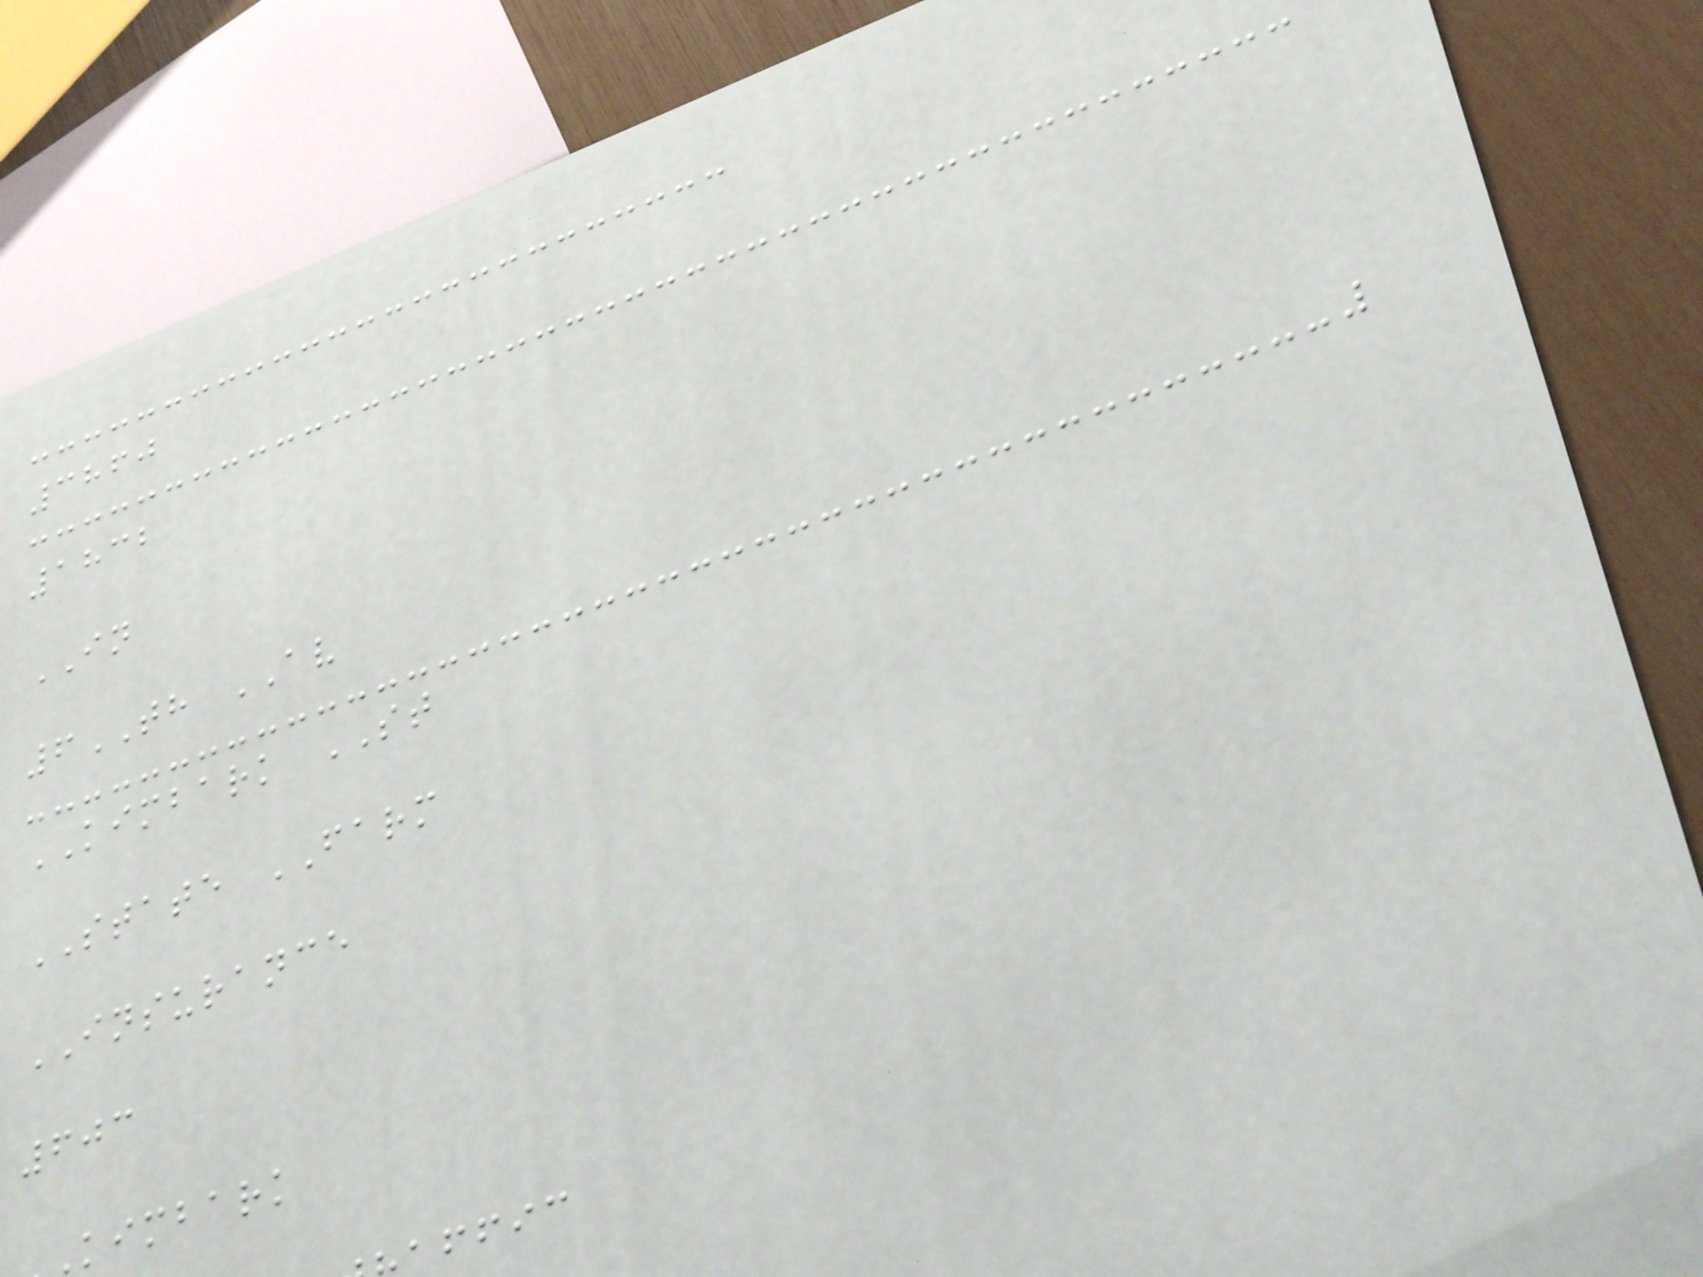3860
1832
IN
6TH AV
KIMBARK ST
STATE FARM
INSURANCE
603
kimbark
